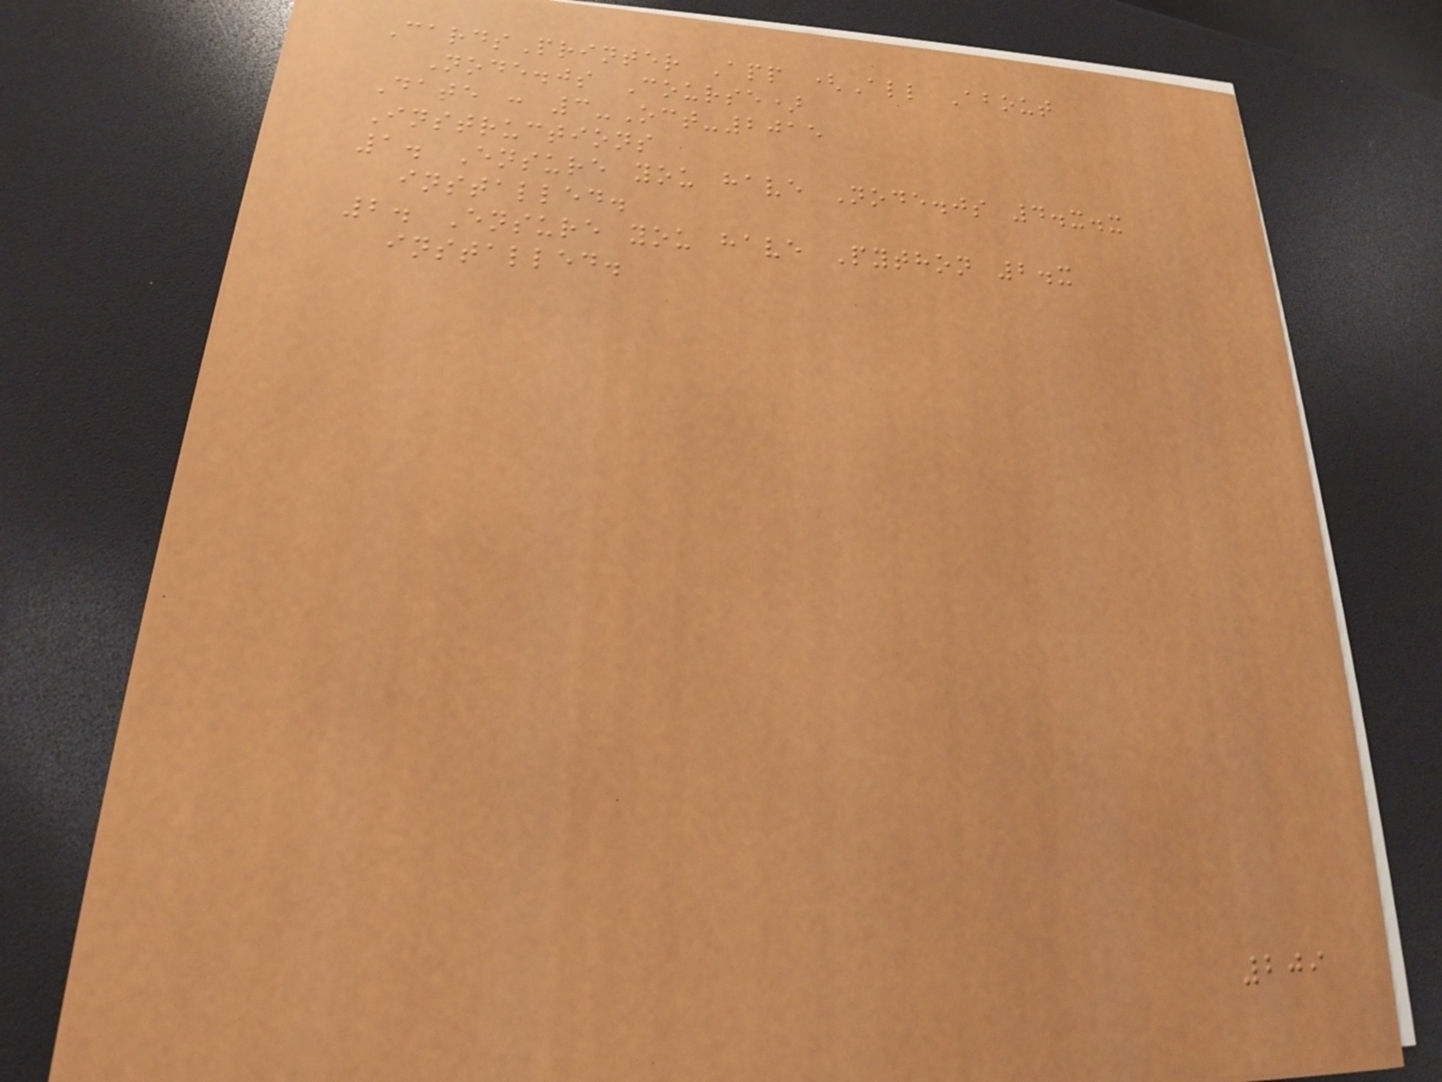CardsPrinter App (All About
Node.js Course)
Date : 3-Oct-2015
Instructions
1. Ensure you have Node.js 4.x.x
installed.
2. Ensure you have Python 2.x
installed.
209
